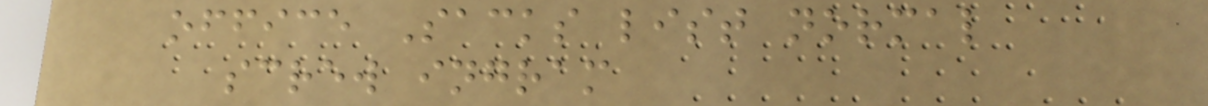office Sacks list normal
screw ingram
